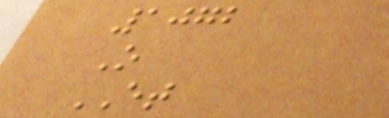1072
O
ET
